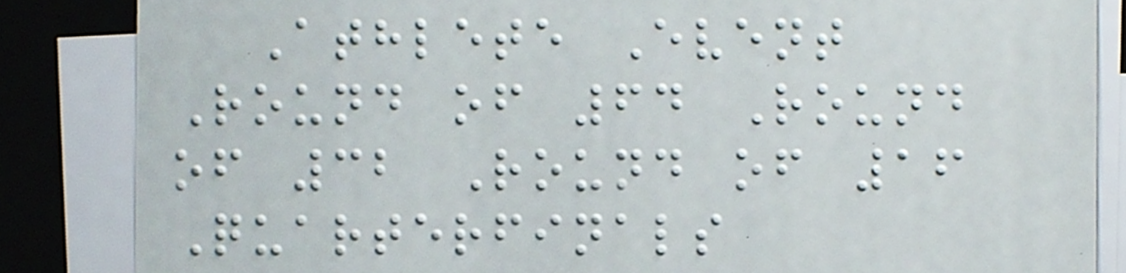Athlete Event
Round of 64 Round
of 32 Round of 16
Quarterfinals
